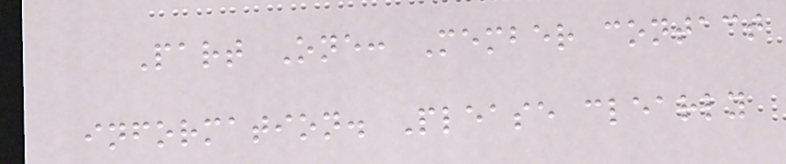Part One: Member contact
information. Please clearly
